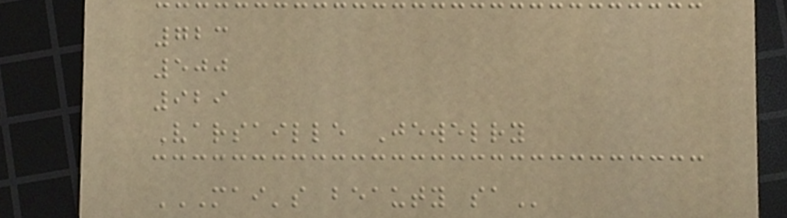723
500
929
Varsaille Jewelry
MAI'S BEAUTY SA
